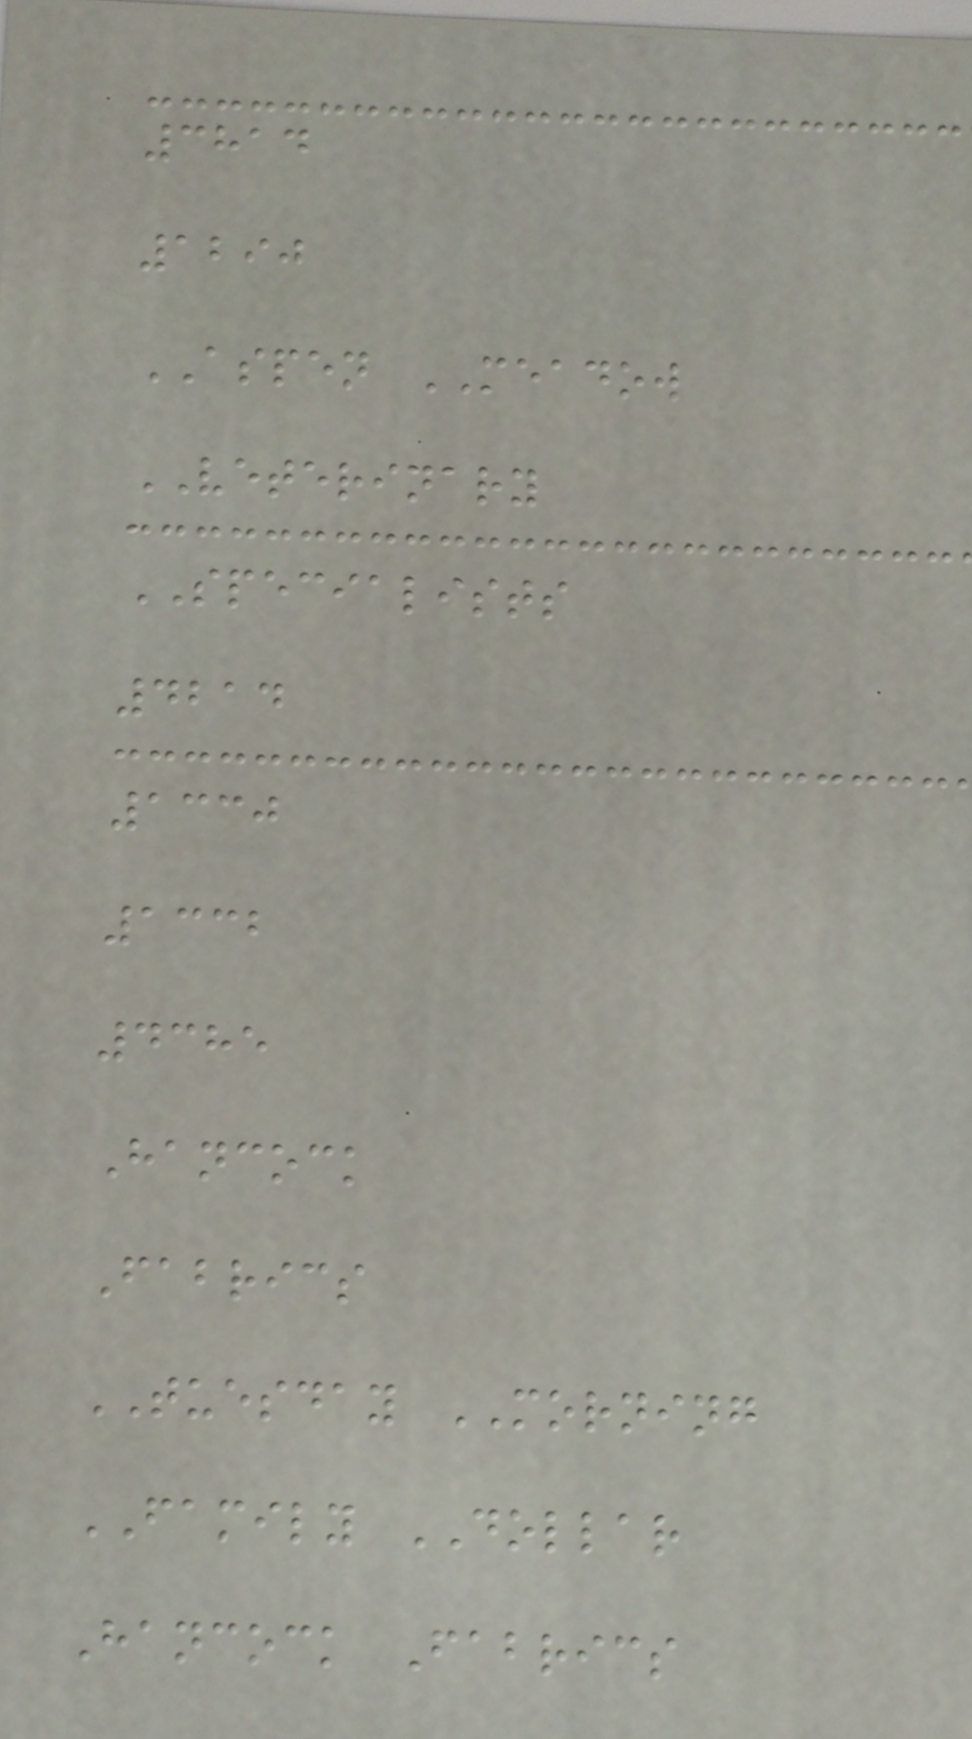3814
1290
ASPEN MEADOW
VETERINARY
SPECIALISTS
4214
1330
1332
4385
Hancock
Fabrics
TUESDAY MORNING
FAMILY DOLLAR
Hancock Fabrics
